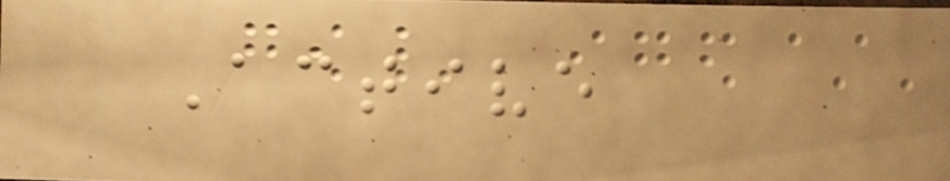Active
